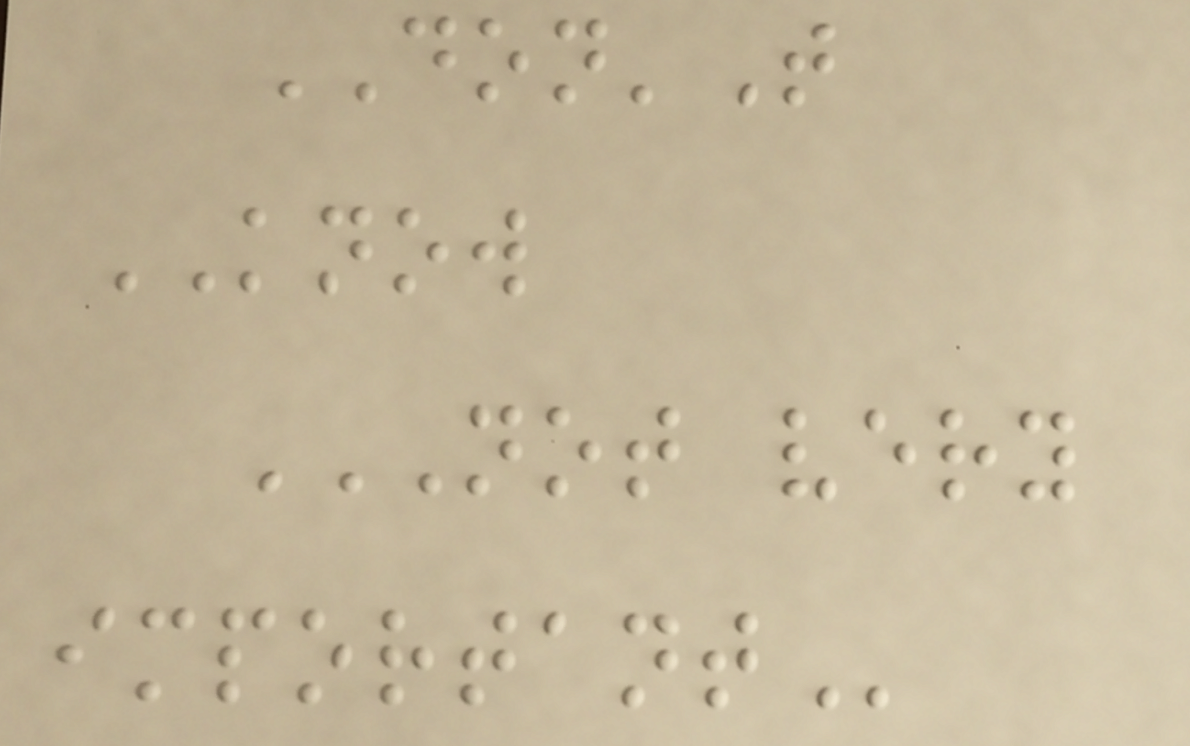DON'T
KNOW
NOT VERY
IMPORTANT
